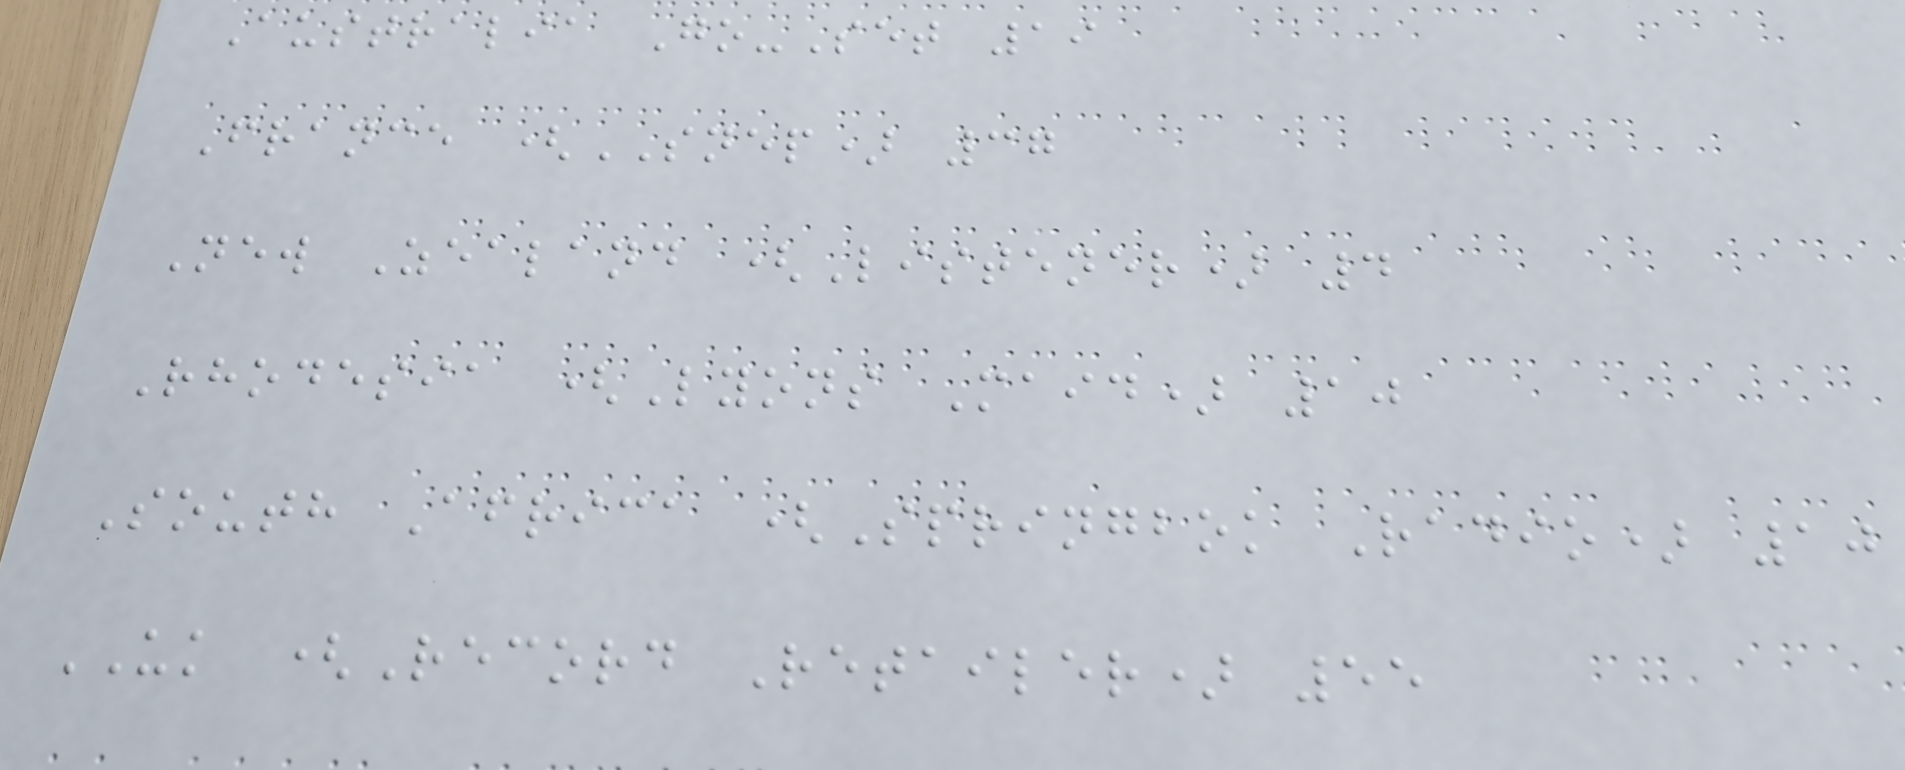Australia Go-Set 19
France (SNEP) 37
New Zealand (Listener) 4
Rhodesia (Lyons Maid) 10
South Africa (Springbok Radio) 10
UK (Record Retailer) 55
